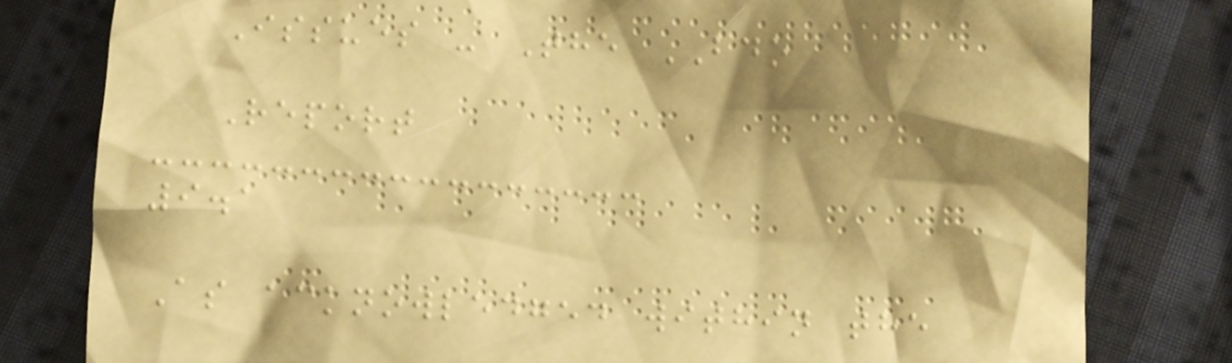Issues - The BDO
Report
9.1
As acknowledged within the
